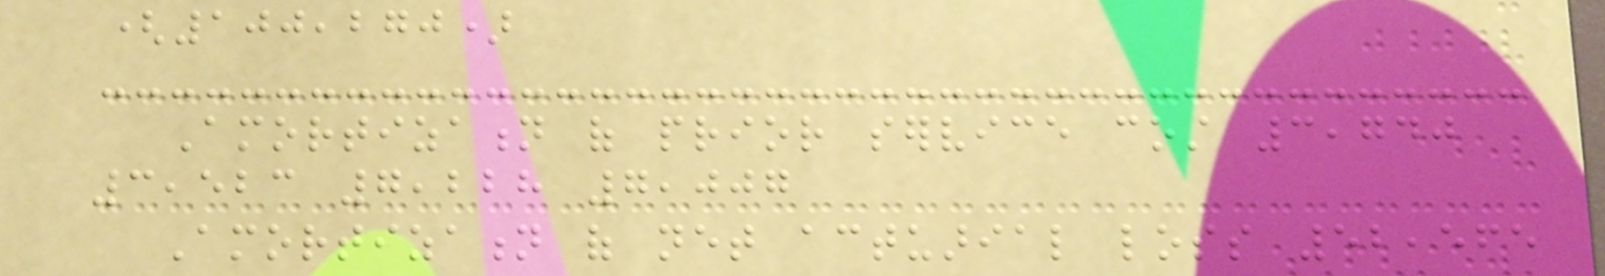(100,270)
Amortization of prior service cost 3,740
3,523 7,228 7,007
Amortization of net actuarial loss 52,565
